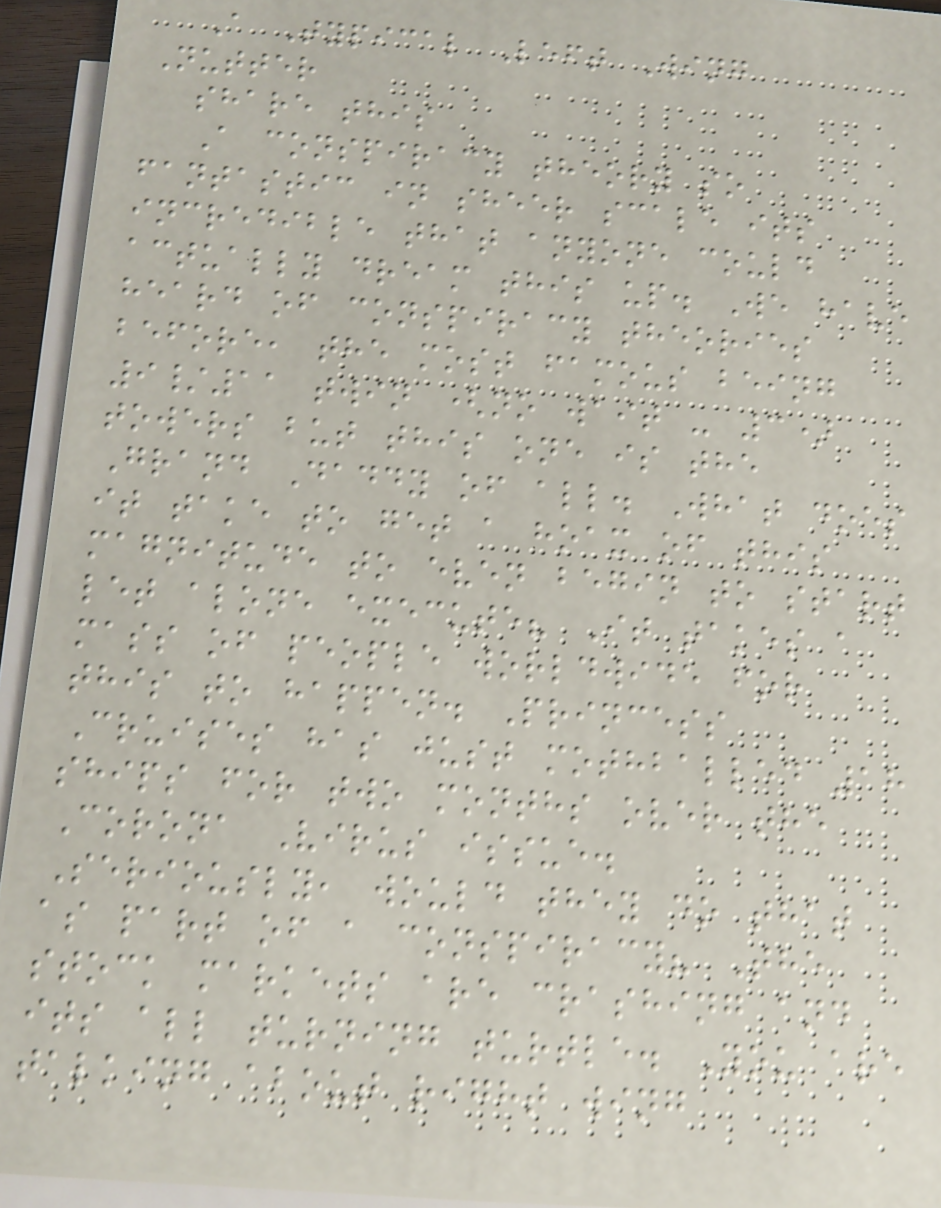A Typical Left Wing
Nutter
share this
A conspiracy theory so
fantastic in sheer scale its
incredible that anyone could
actually dream this up. We have
heard of conspiracy theories
before, the most famous being
9/11 twin (no wait - 3)
towers but this one is the
Grand Daddy of all. What does
it take to get a hoax of this
magnitude to even begin to start
let alone execute? It takes a
mass of people worldwide for
this to happen. Princess
Cruises has just mothballed 18
ships for two months over the
Corona Virus issue.
Seriously, would they do that
as part of a conspiracy? The
stock markets are crashing and
its all turning turtle. You are
talking about right wing
